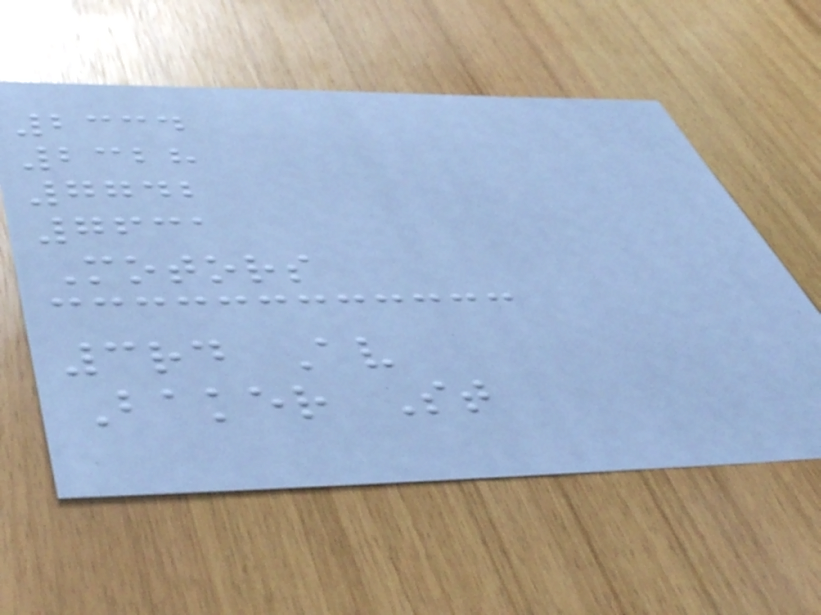2334
2328
7742
7631
Motors
3rd Av
Baker St
